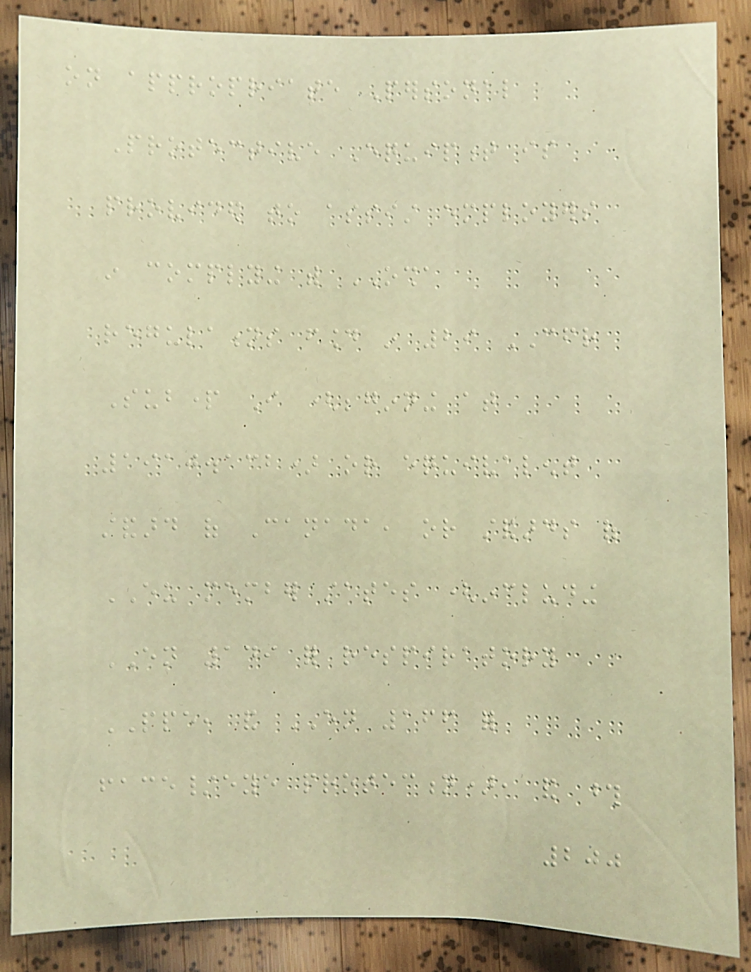on appropriate Personal
Protective Equipment is
provided to assist employers
in complying with OSHA
regulations found in 29 CFR
Subpart I (beginning at
1910.132) or equivalent
standard of Canada, or standards of
EU member states (including
EN 149 for respiratory
PPE, and EN 166 for
face/eye protection), and those
200
